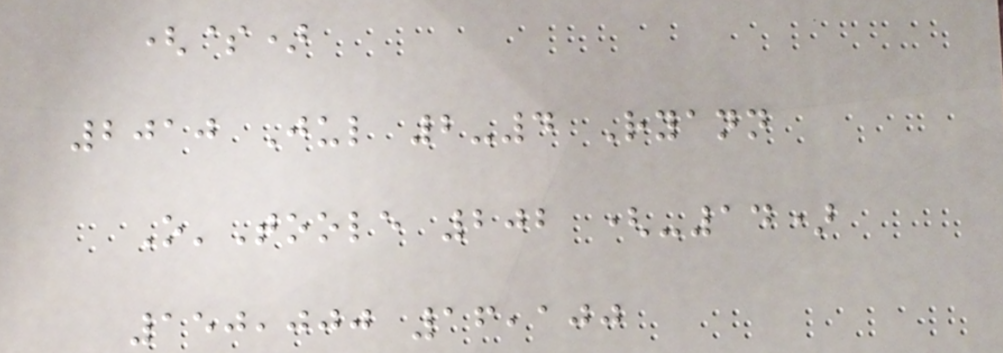($)
2010 Jul 2-4 Ryann
O'Toole 202 (-14)
150,000 16,100
